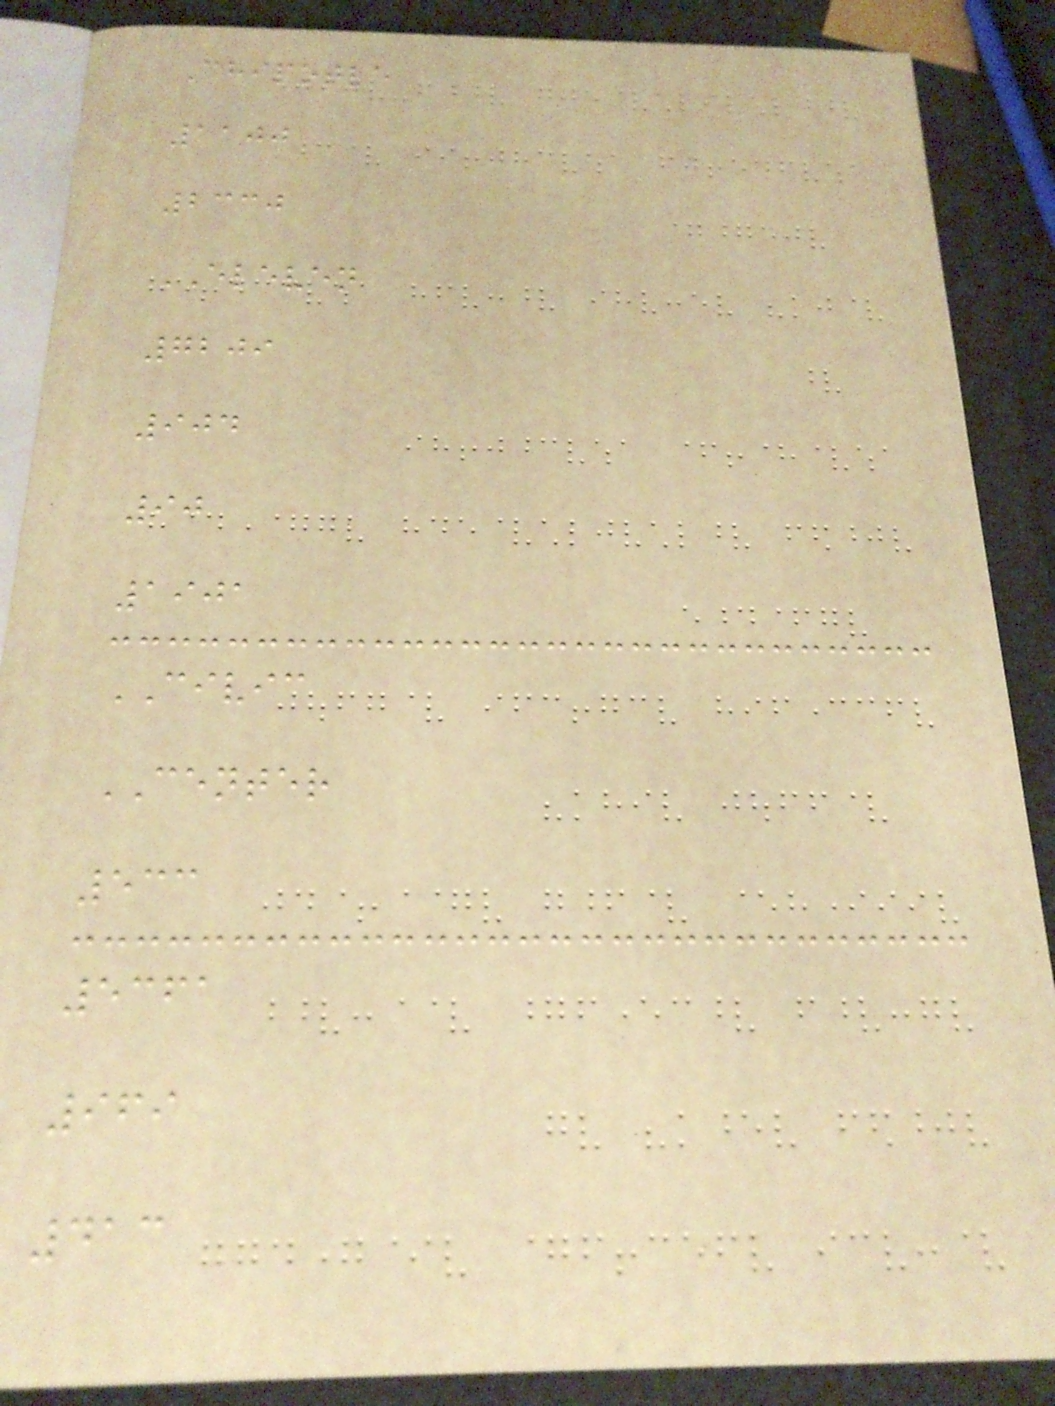Chipotle
1100
2330
ELEVEN
7209
904
90
1901
CIVIC
CENTER
533
5361
969
413
